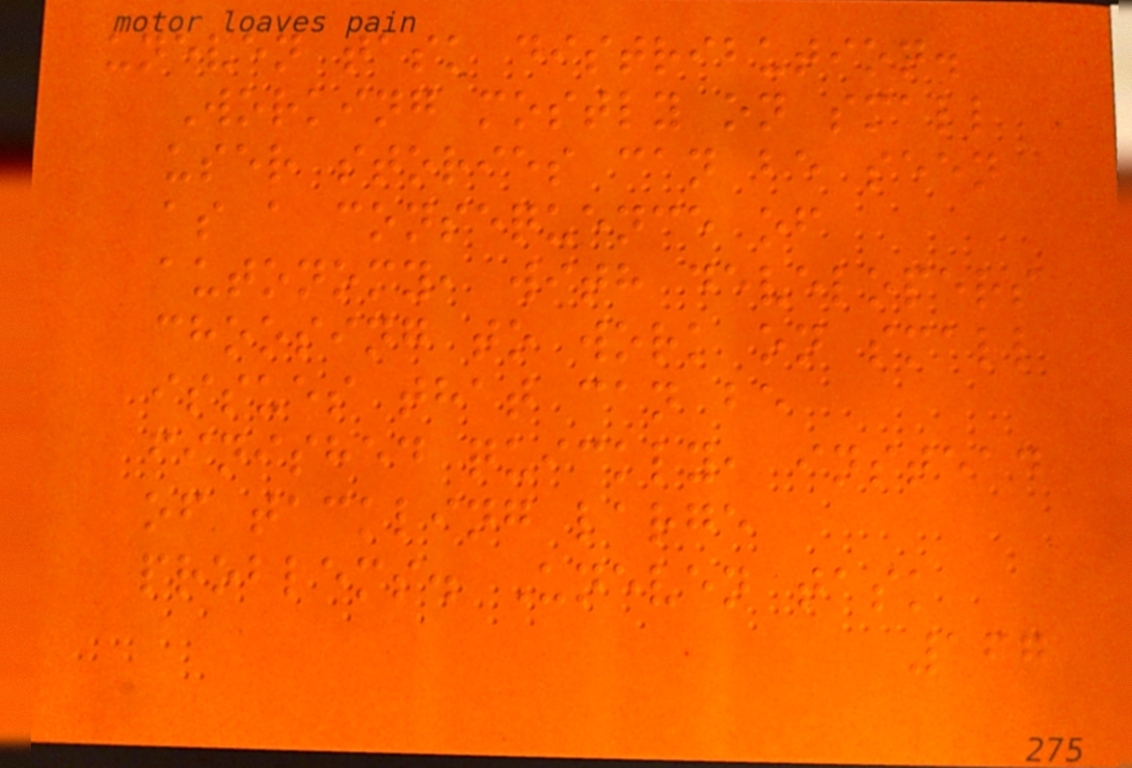uneven task distribution.
Working mostly on small
user stories can be seen
as a consequence of
autonomy, with developers
choosing to work on small
issues that can be
finished quickly, instead
of tackling large
problems. Uneven task
167
